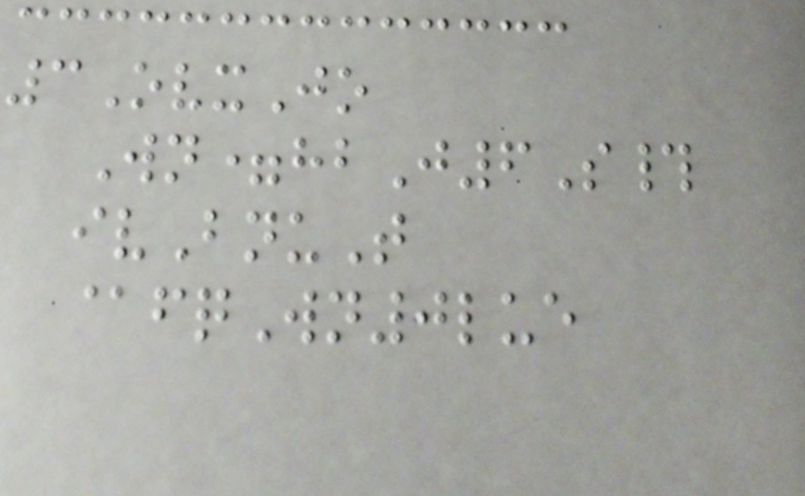3OvxJo
Wn=hbJ6S#
ivBnuT
@fqWn0lue
